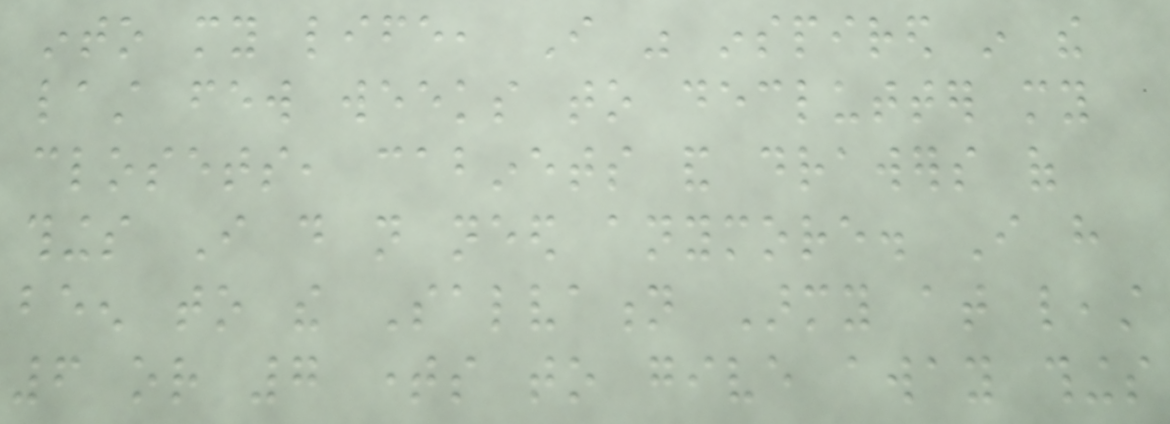into my life, I was inspired in the
last few weeks to declutter my
closets, cabinets and drawers of
things I do not need anymore. I have
been to the Salvation Army at least
6 or 7 times to give away things
